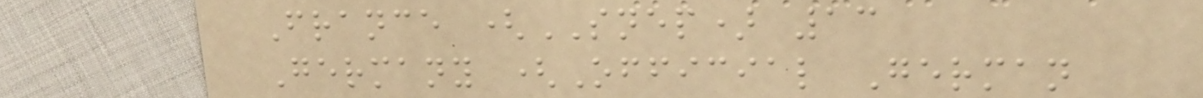France (SNEP) 13
Germany (Official German
